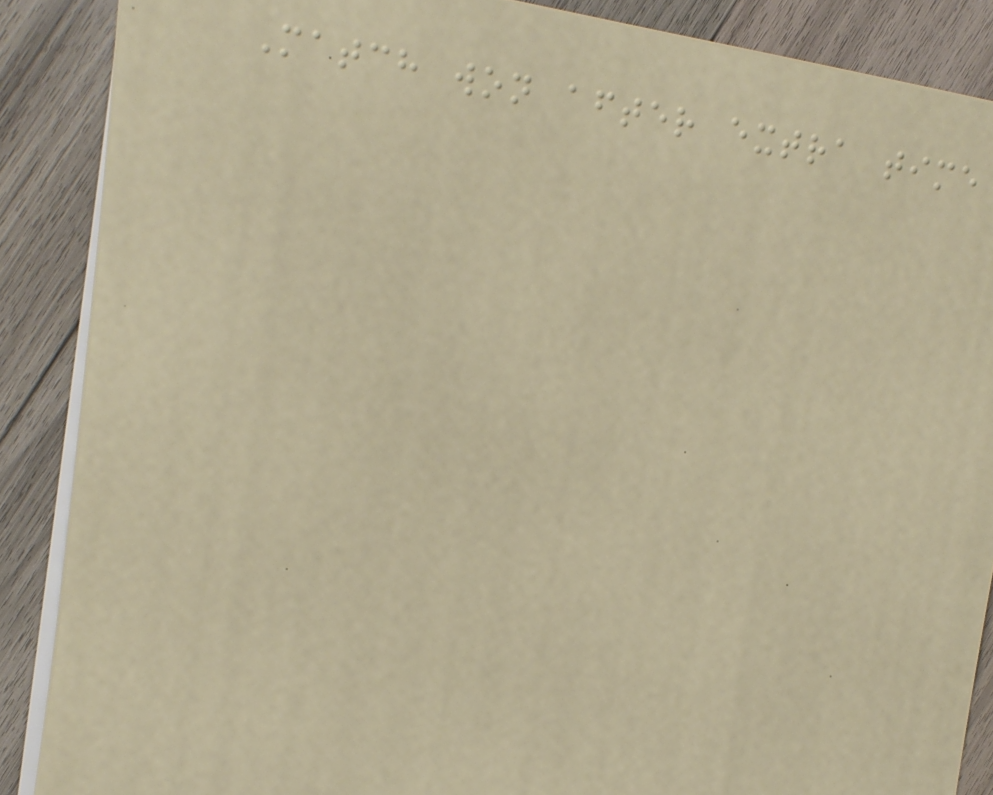Match won after extra time
